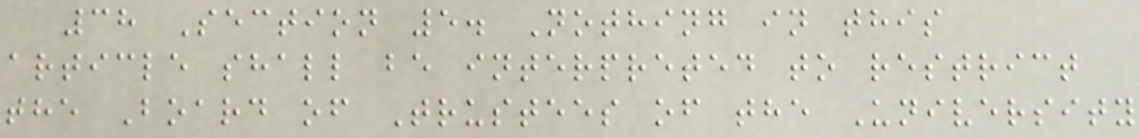38 Section 5. Nothing in this
article shall be interpreted to restrict
the Board of Trustees of the University
